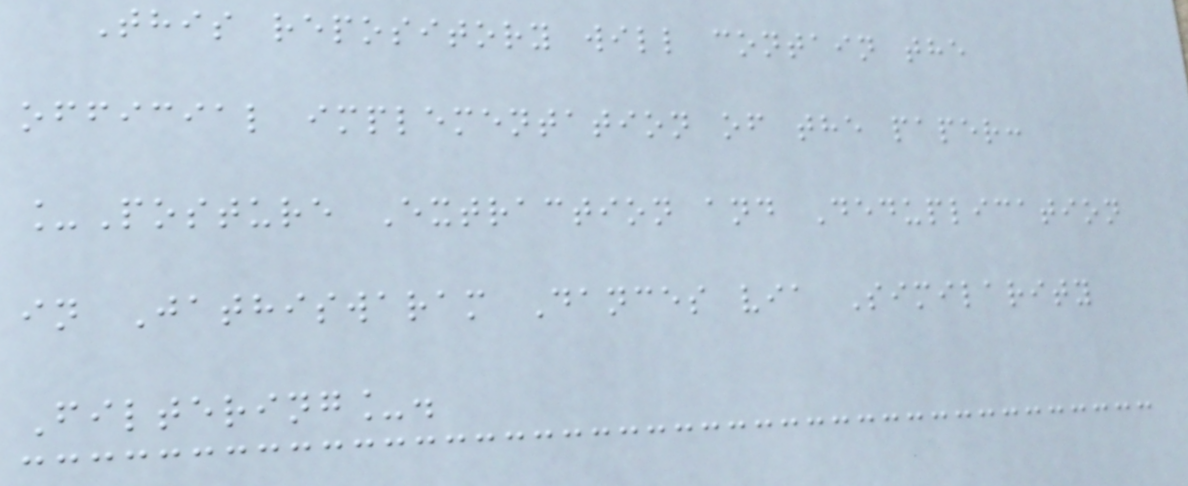This repository will contain the
official implementation of the paper:
_Posture Extraction and Deduplication
in Jathiswaram Dances via Similarity
Filtering_.
